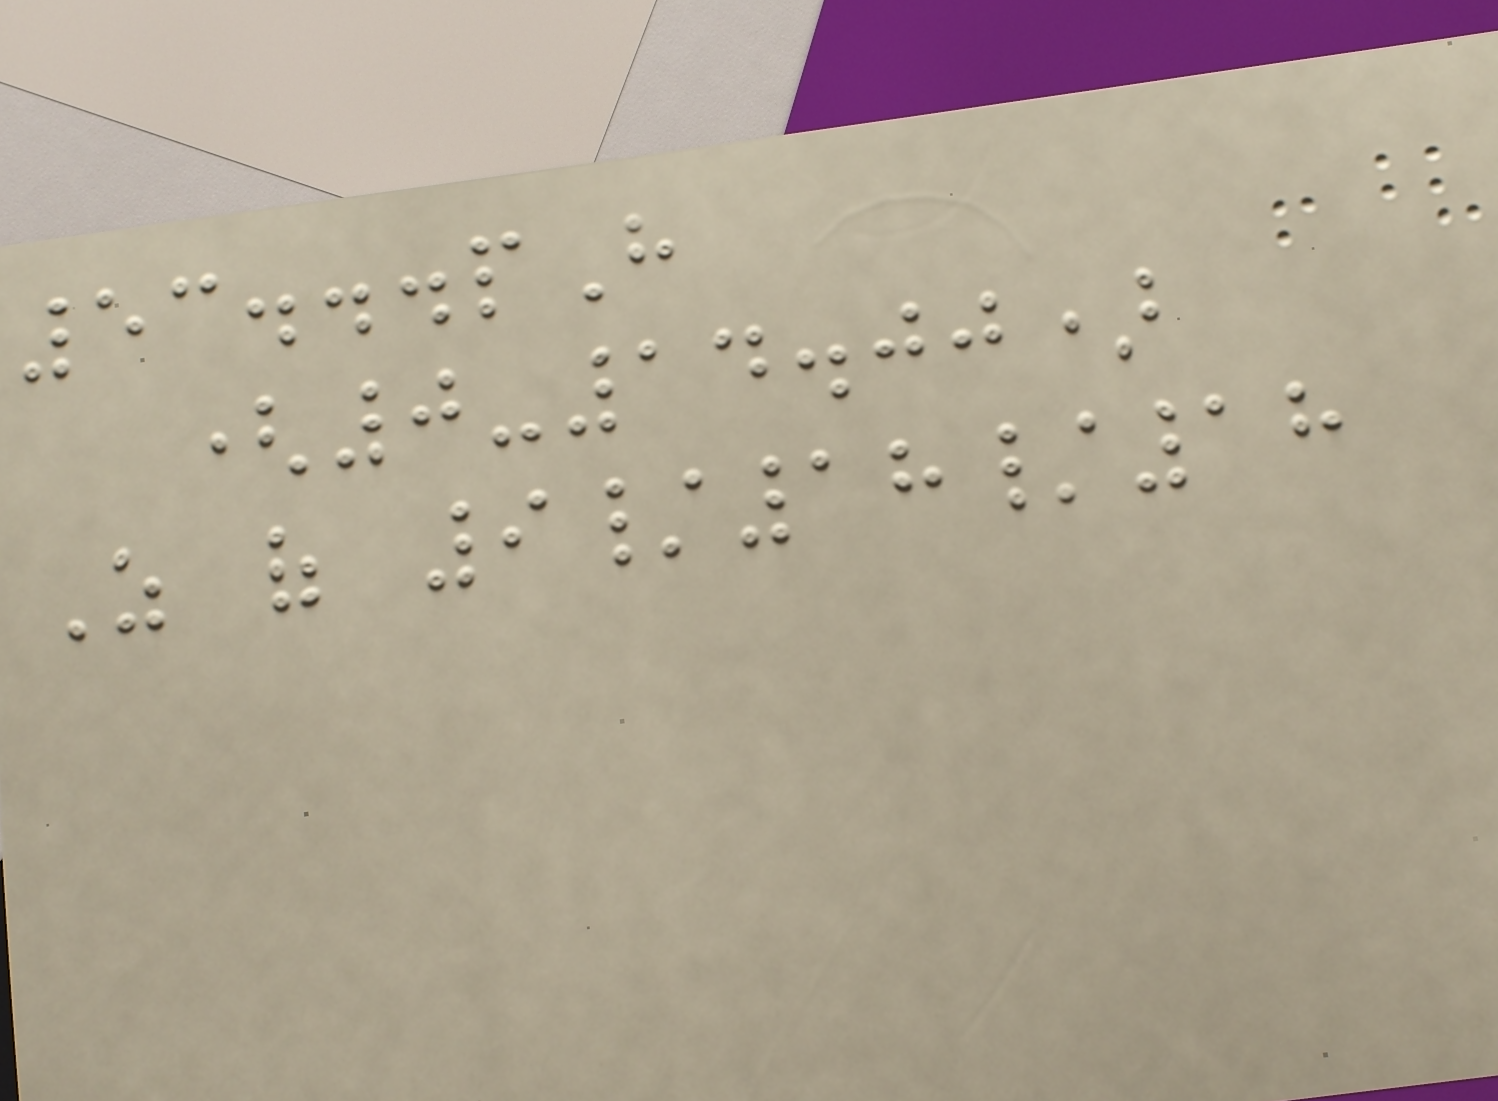53...pH
(0-14.00)
As of 9/18/18
